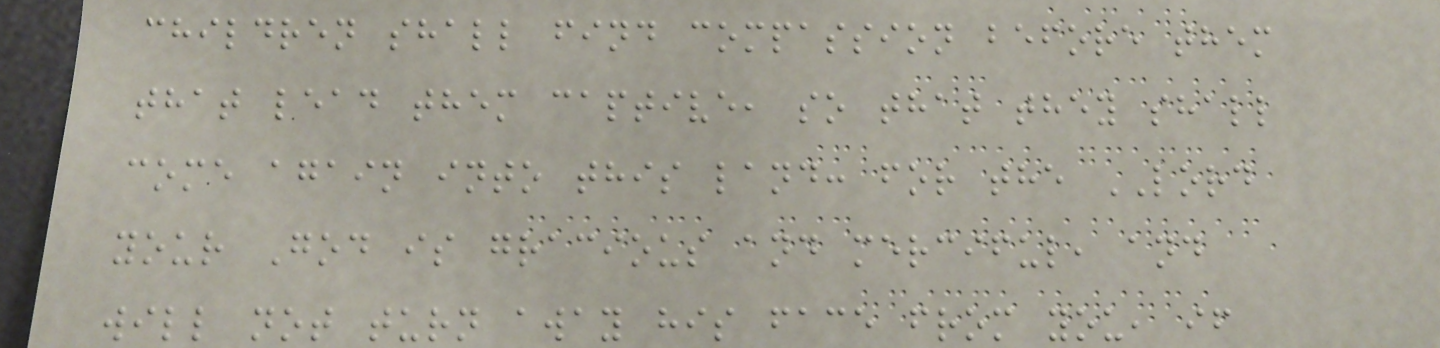children shall find compassion before them
that lead them captive, so that they shall
come again into this land: for the LORD
your God is gracious and merciful, and
will not turn away his face from you, if
